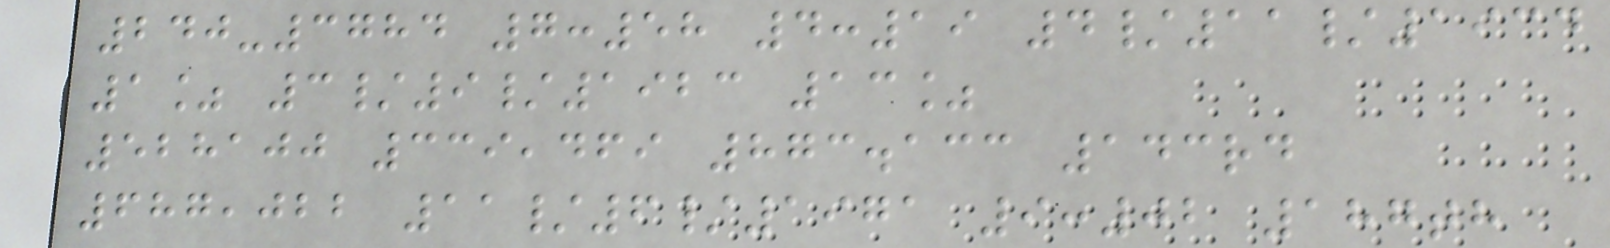240-3784 7:58 4:19 4/11/1934
1% 3/9/1923 13%
528100 339,469 873.133 143rd
687,022 11/6/1971 9:02 187th
